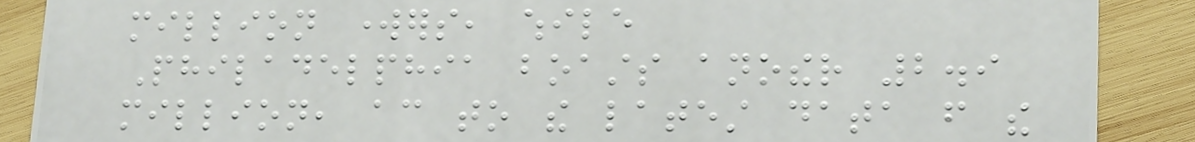million workers, while
Philadelphia boasts another 2.9
million, according to the latest data from the
